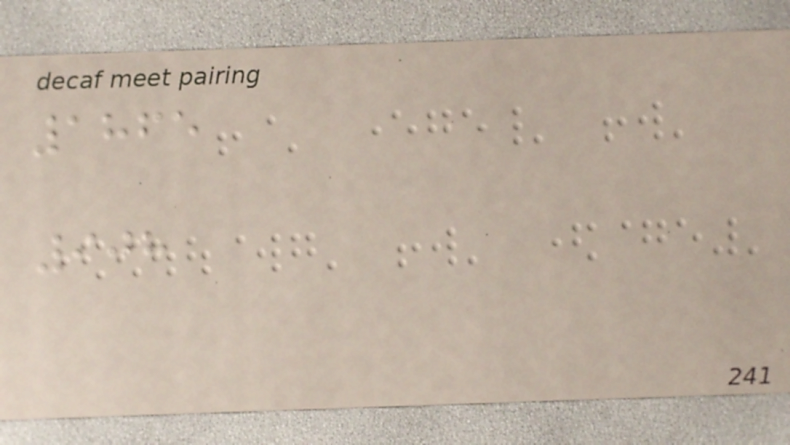1865
908
